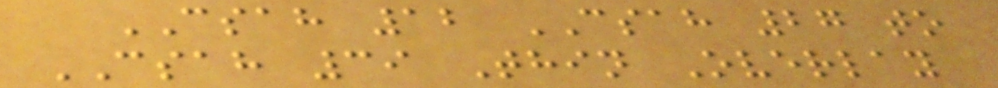CSAH 12 CSAH 27 to
CSAH 39 Thin Overlay
